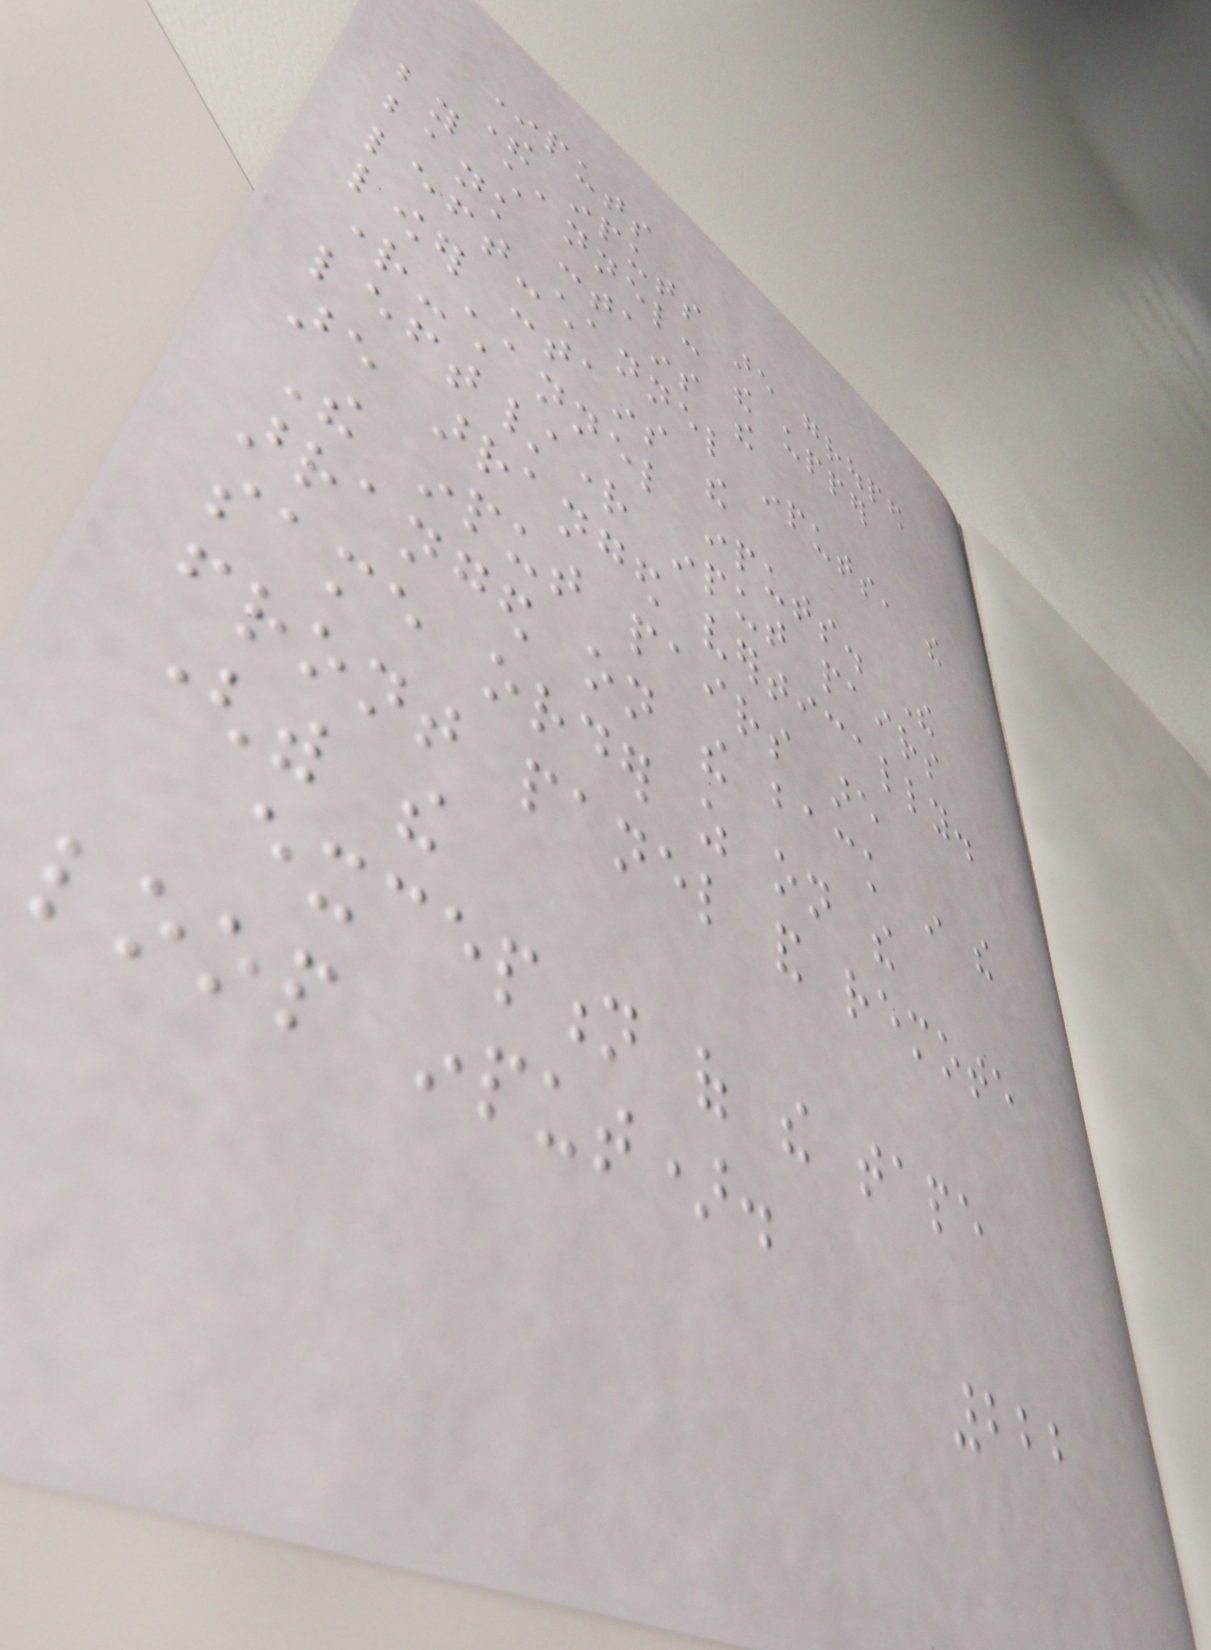Inputs
The inputs are grouped
by channel: the upper
bank contains the
left-channel inputs, the
lower contains the
right-channel inputs. The
left/right input pairs
are arranged vertically.
The input pairs are
arranged on the back in the
same order as on the
front panel and remote
(with the
exception of the tape
loop input).
222
